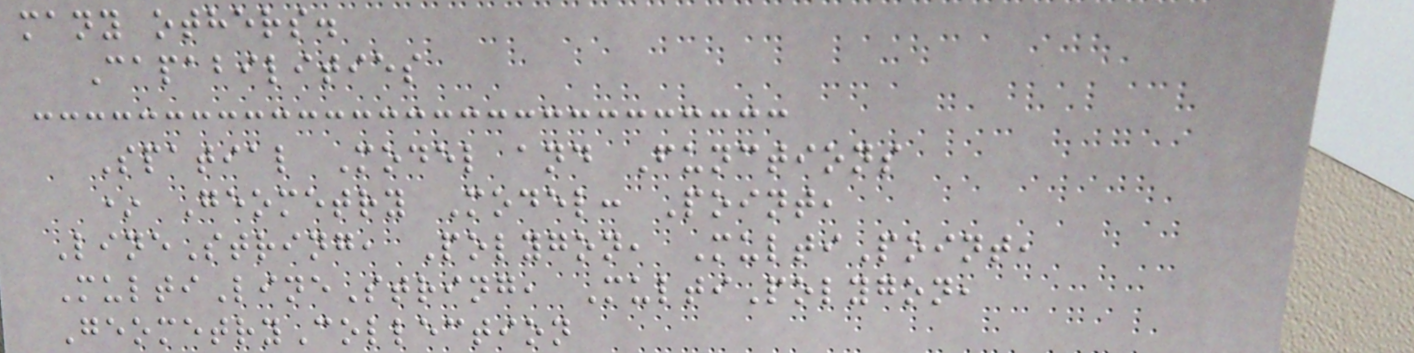many others.
Capabilities
Spatial Model and Functions
* Geometry Model: Point,
LineString, Polygon, MultiPoint,
MultiLineString, MultiPolygon,
GeometryCollection
